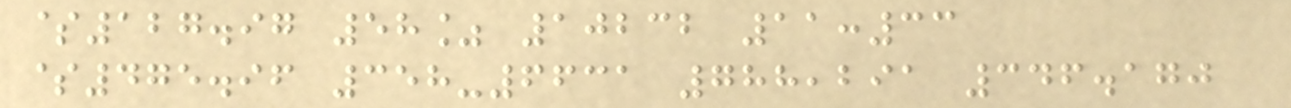$127.97 58% 10232 11:33
$475.96 358-6631 788,291 346.170
